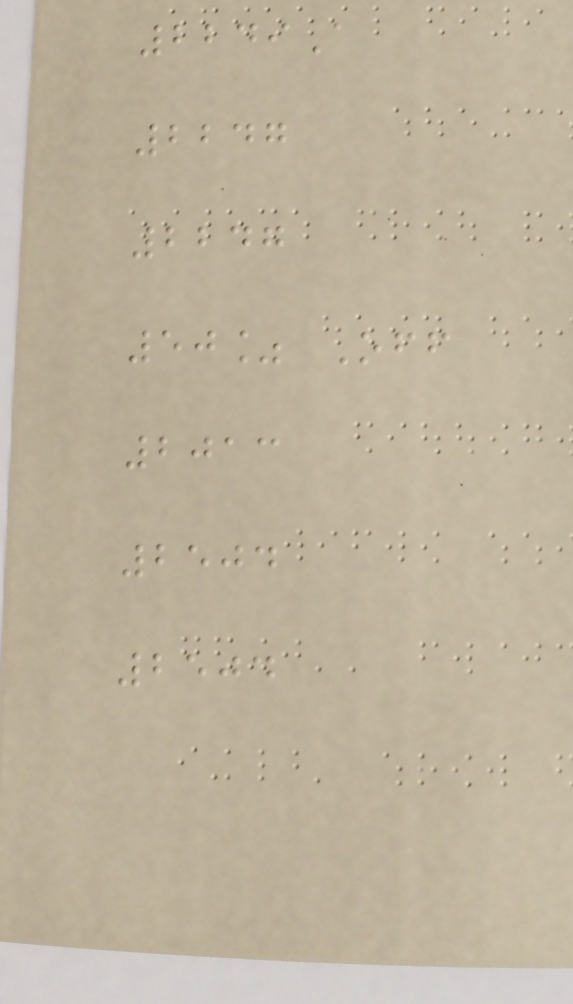2249A
2247
2247
50% Off
2013
2504
2504
